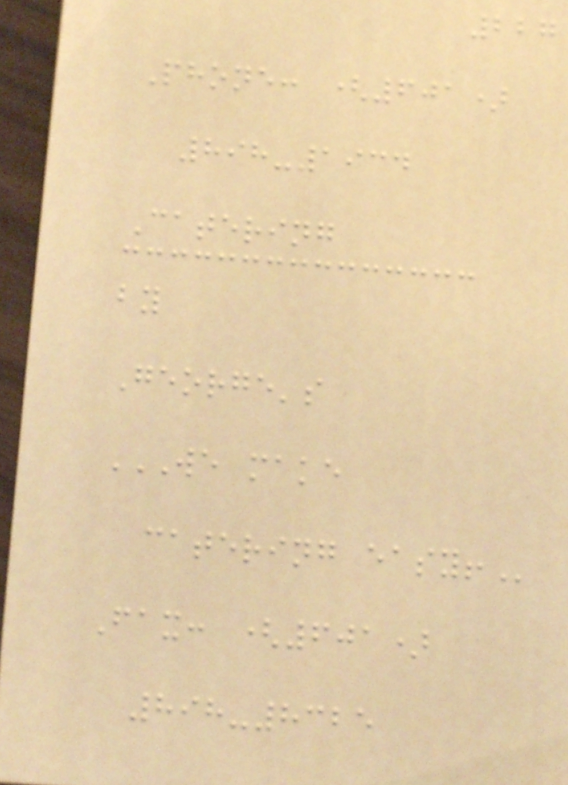227
Phone: (601)
898-1934
Catering
by
George's
WE MAKE
CATERING EASY!
Fax: (601)
898-8325
